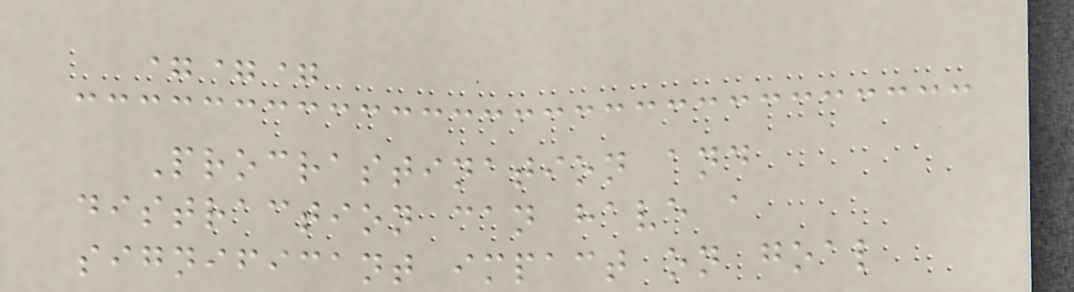===
Procrastination and
distraction can have a
significant impact on goal
